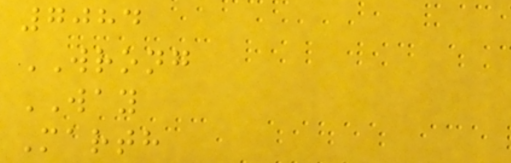7084
WRONG
WAY
Marth
